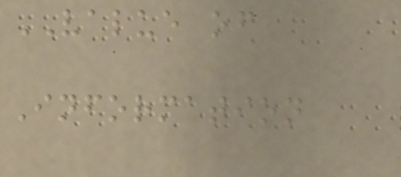VALUE of
Information
